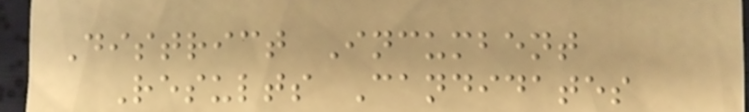District Incumbent
Results Candidates
